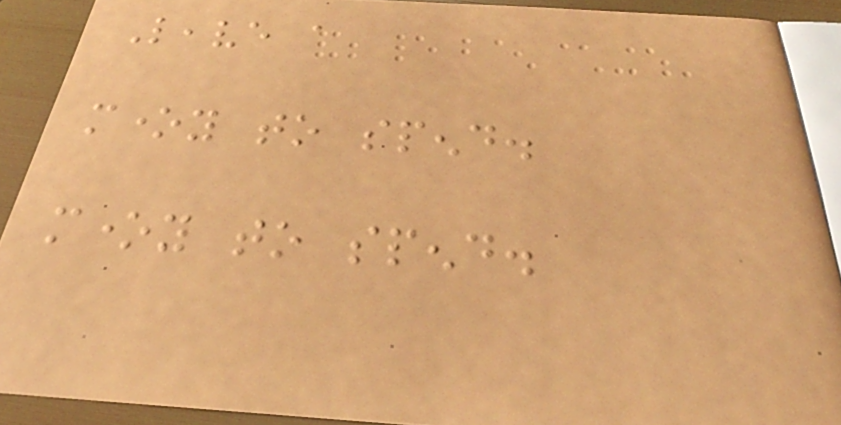Leave a
money to spend.
money to spend.
